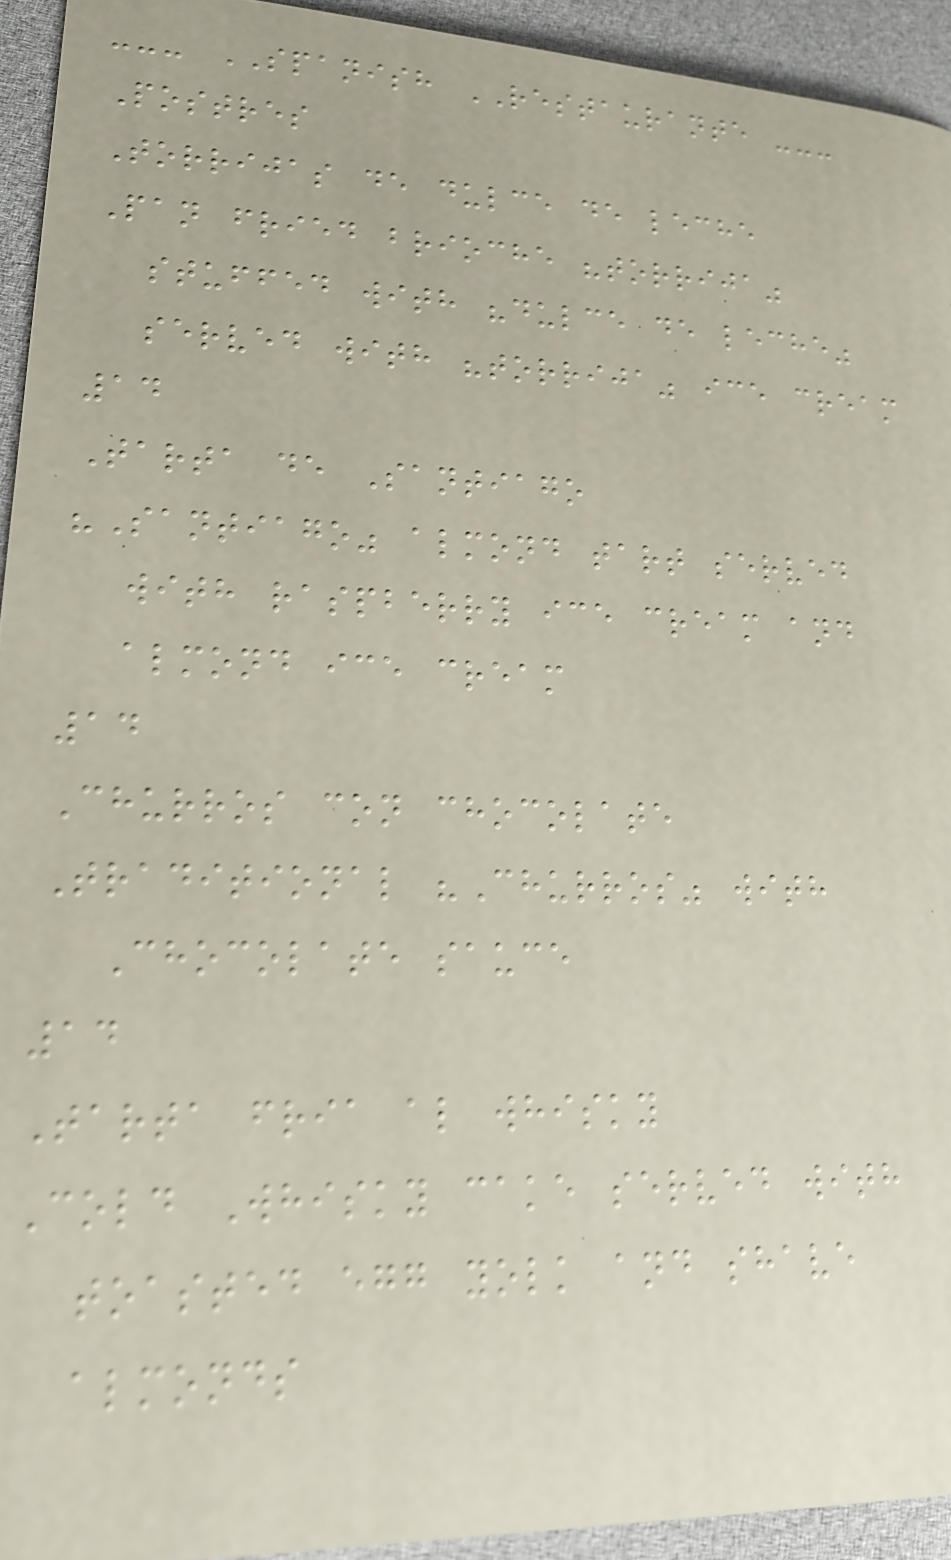--- SPANISH RESTAURANTE ---
Postres
Torrijas de dulce de leche
Pan fried brioche "torrija"
stuffed with "dulce de leche"
served with "torrija" ice cream
14
Tarta de Santiago
"Santiago" almond tart served
with raspberry ice cream and
almond ice cream
14
Churros con chocolate
Traditional "Churros" with
Chocolate sauce
14
Tarta fria al whisky
Cold Whisky cake served with
toasted egg yolk and shave
almonds
